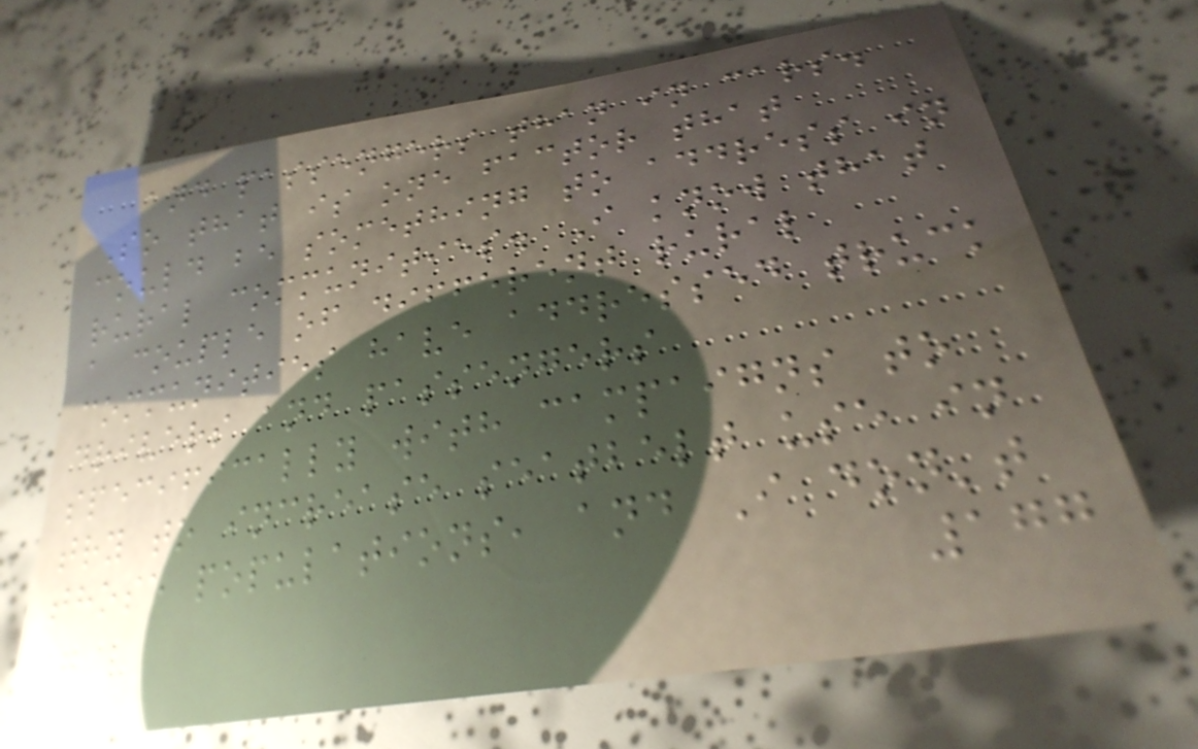and passengers than in cars.
So that is one factor that
could be something to address in
rural communities. I know that
a couple of different rural
communities have addressed truck
drivers and passengers
specifically with campaigns to
try to increase seatbelt use in
those populations, and I don't
177
